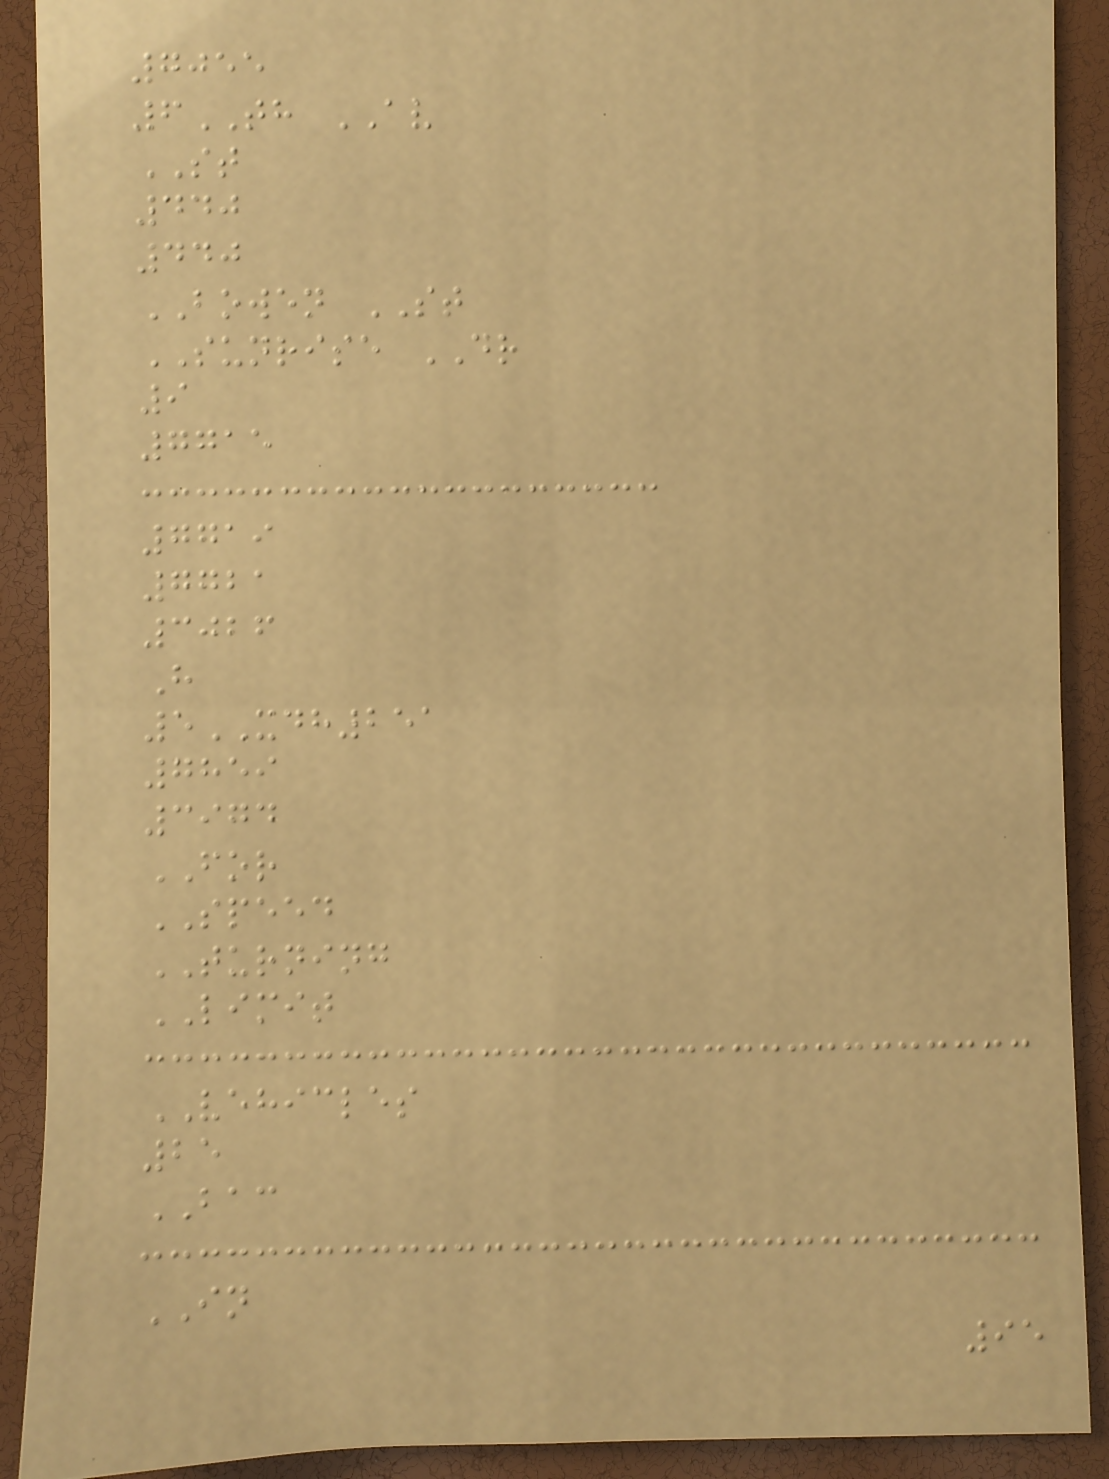7055
6TH AV
ST
440
440
BOWEN ST
SUNRISE DR
9
7715
7719
7721
3026
H
5XDH251
7859
3974
FOR
SPEED
TURNING
LIMIT
VEHICLES
25
BAC
IN
95
